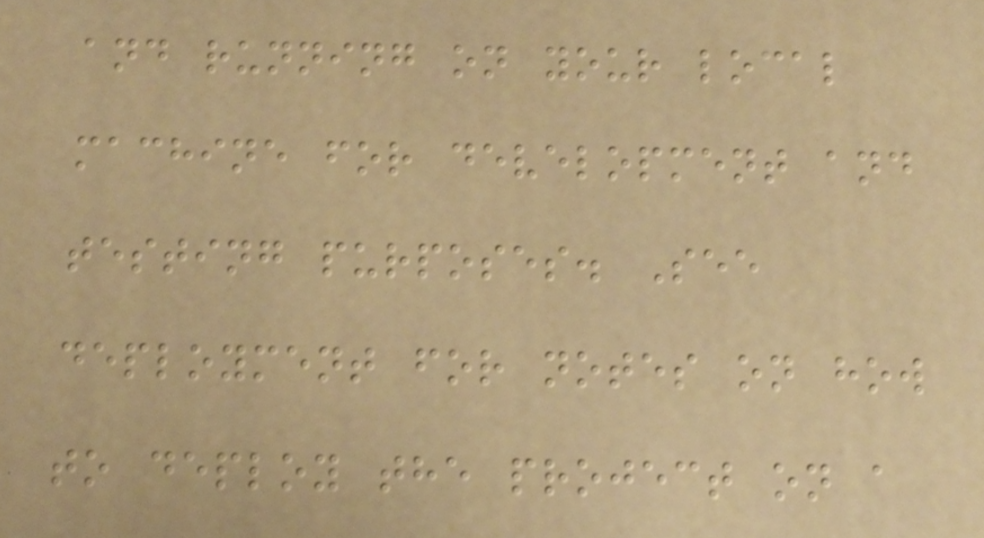and running on your local
machine for development and
testing purposes. See
deployment for notes on how
to deploy the project on a
